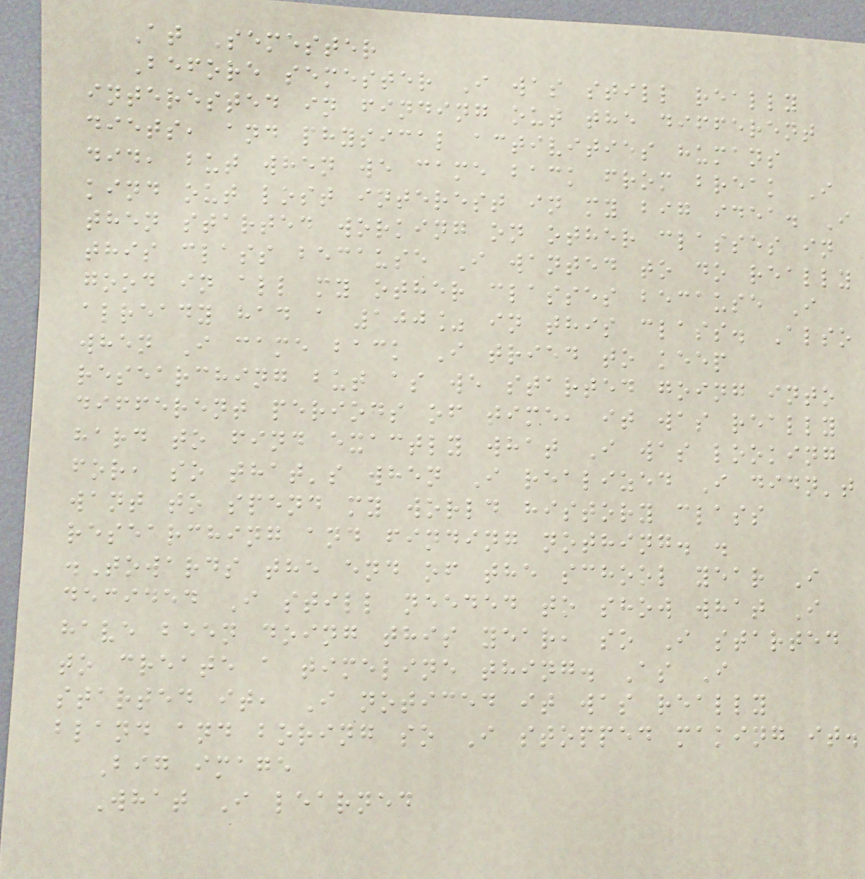At Semester
Before semester I was still really
interested in finding out the different
diets, and physical activities humans
did, but when we came back from break I
kind out lost interest in my big idea. I
then started working on other classes in
this class because I wanted to do really
good in all my other classes because I
already had a 100% in this class. Also
when I came back I tried to keep
researching but as we started going into
different periods of time, it was really
hard to find exactly what I was looking
for, so that's when I realized I didn't
want to spend my world history class
researching and finding nothing. .
.Towards the end of the school year I
decided I still needed to show what I
have been doing this year, so I started
to create a timeline thing. As I
started it, I noticed it was really
bland and boring so I stopped making it.
Big image
What I learned
